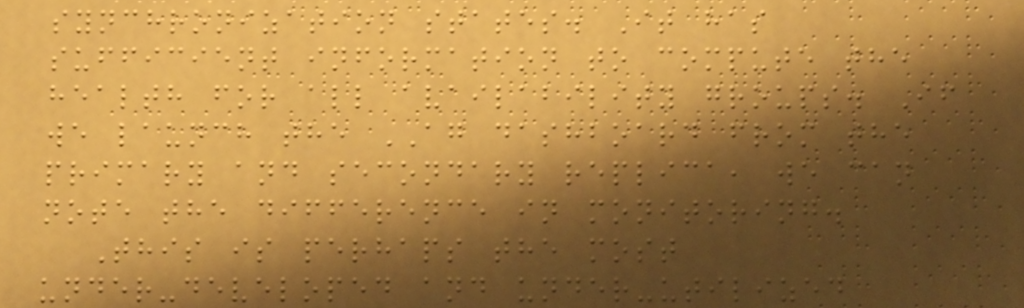synchronization states. It has
sufficient information to compute the
health for all availability groups. If
we launch the AG dashboard from the
primary and secondary replica, we can
note the difference in monitoring.
This is perhaps the most
under-developed and under-utilized
